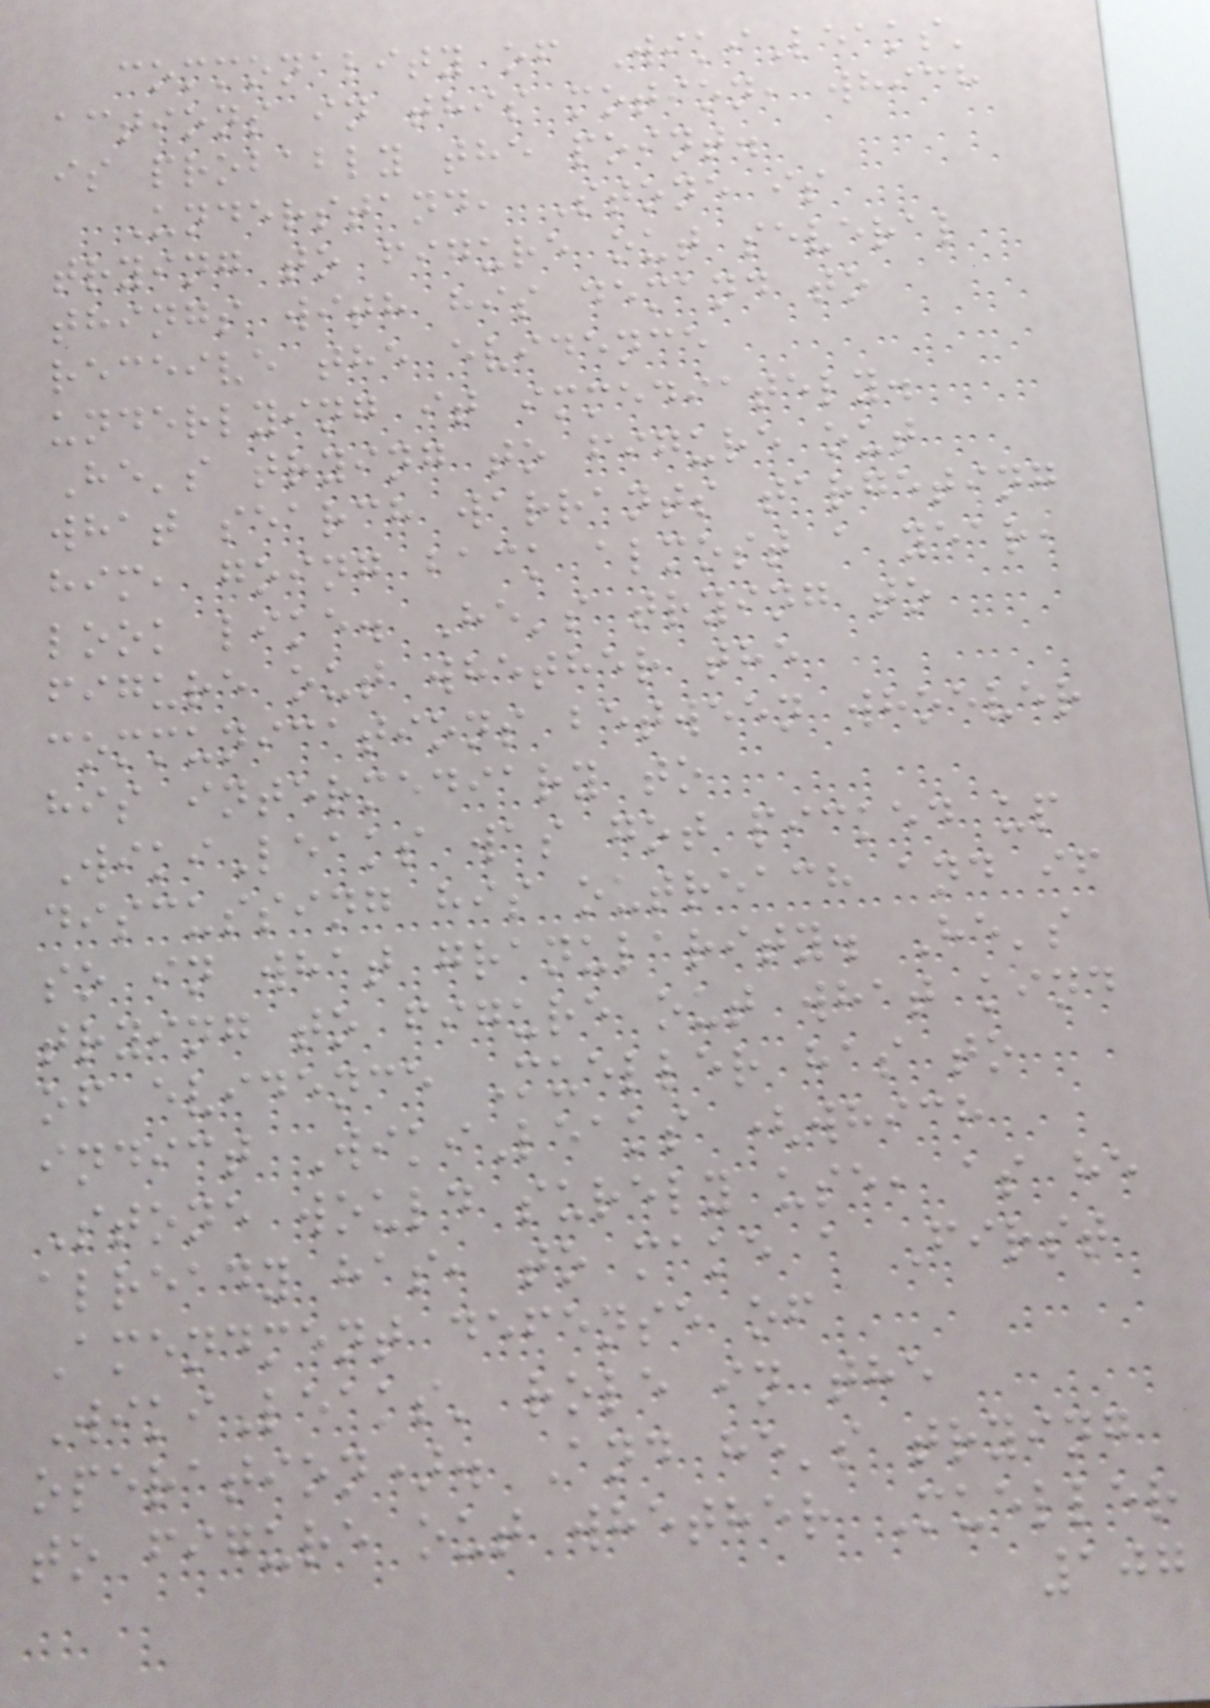commonality of WikiLeaks'
actions in this motion, which
is probably the point.
Understand, Stone is
trying to figure out several
things with his demand to
receive the evidence
underlying it immediately.
He's trying to figure out
what search warrants targeting
him, going back almost a year,
look like. He's trying to
figure out whether the
communications between whoever
his intermediary to
WikiLeaks was got picked up
discussing his outreach and if
so in what granularity. He's
trying to figure out what kind
of evidence Mueller has to
indict WikiLeaks (which
Stone would surely use, as he
already has, to make a First
Amendment defense of
WikiLeaks' role in the
operation). And he's trying
to figure out whether Mueller
107
